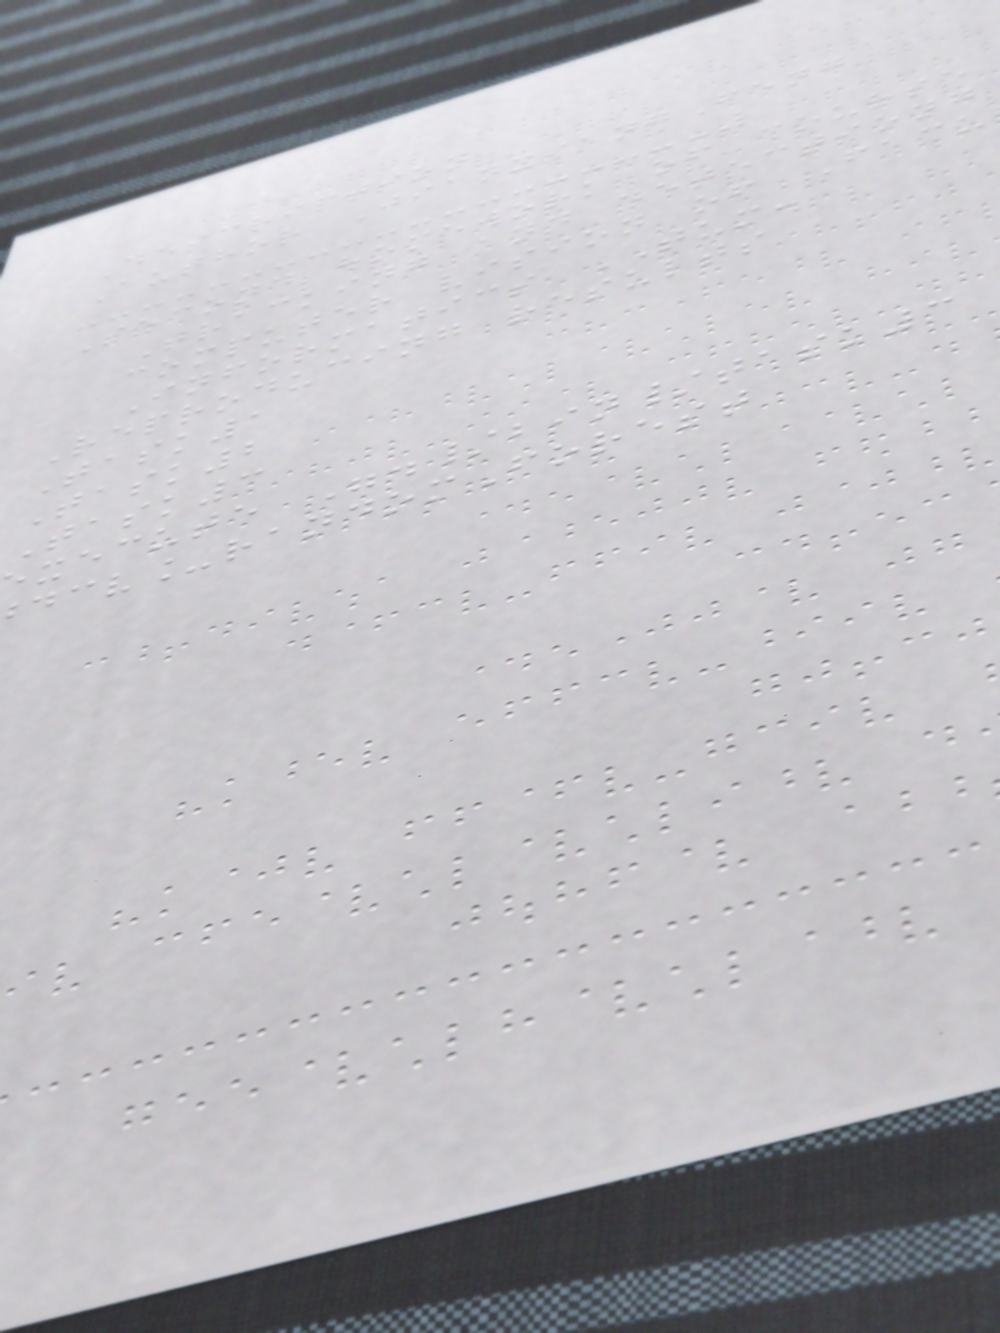Description
Author JianxiangFeng
Second homework of course
Tracking and detectiong
computer vision of Facu
Informatics TUM.
Reproducing results
Task1
Task2
Task3
xecute "./bin/task3
dcv_randomForest
